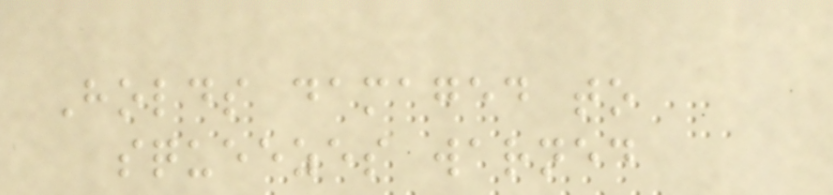Holds damaged to
squeezes warned
